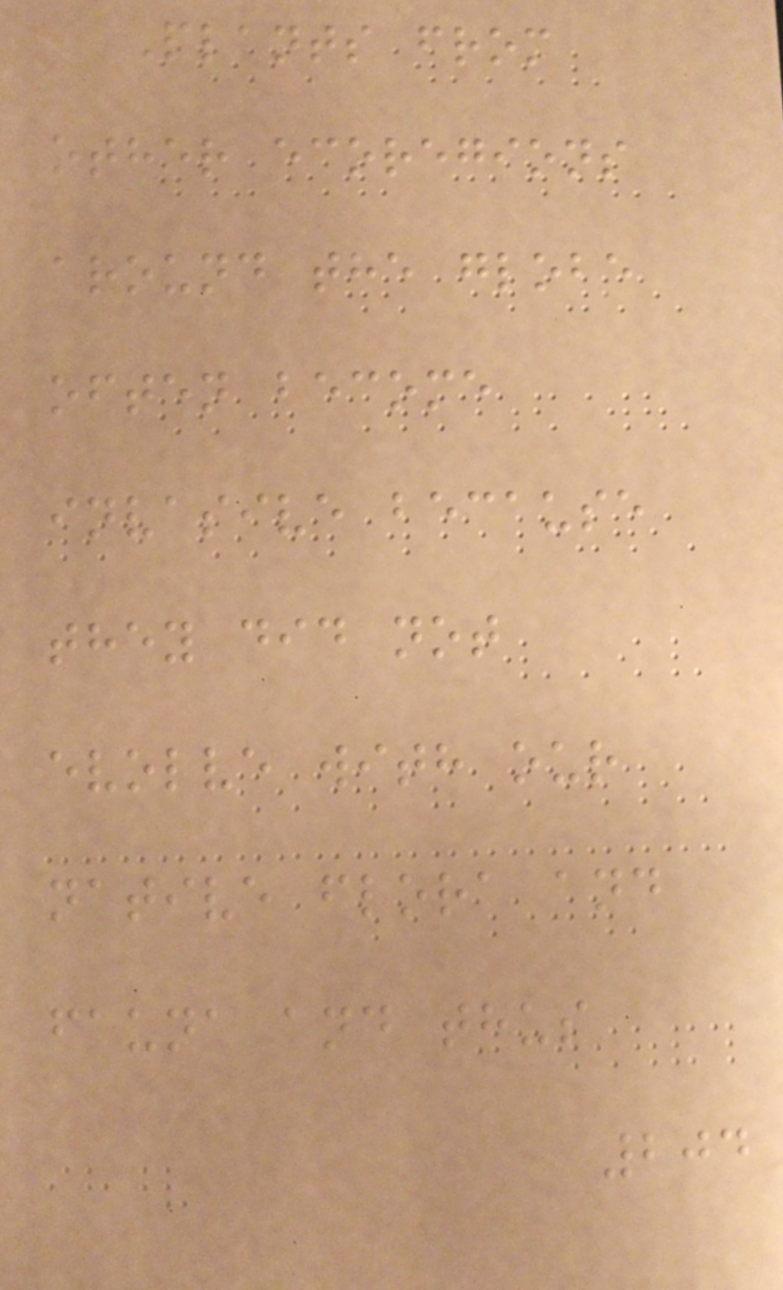Plants from
other ecoregions
around the globe
often become
invasive because
they did not
evolve with our
native flora and
fauna and thus
204
